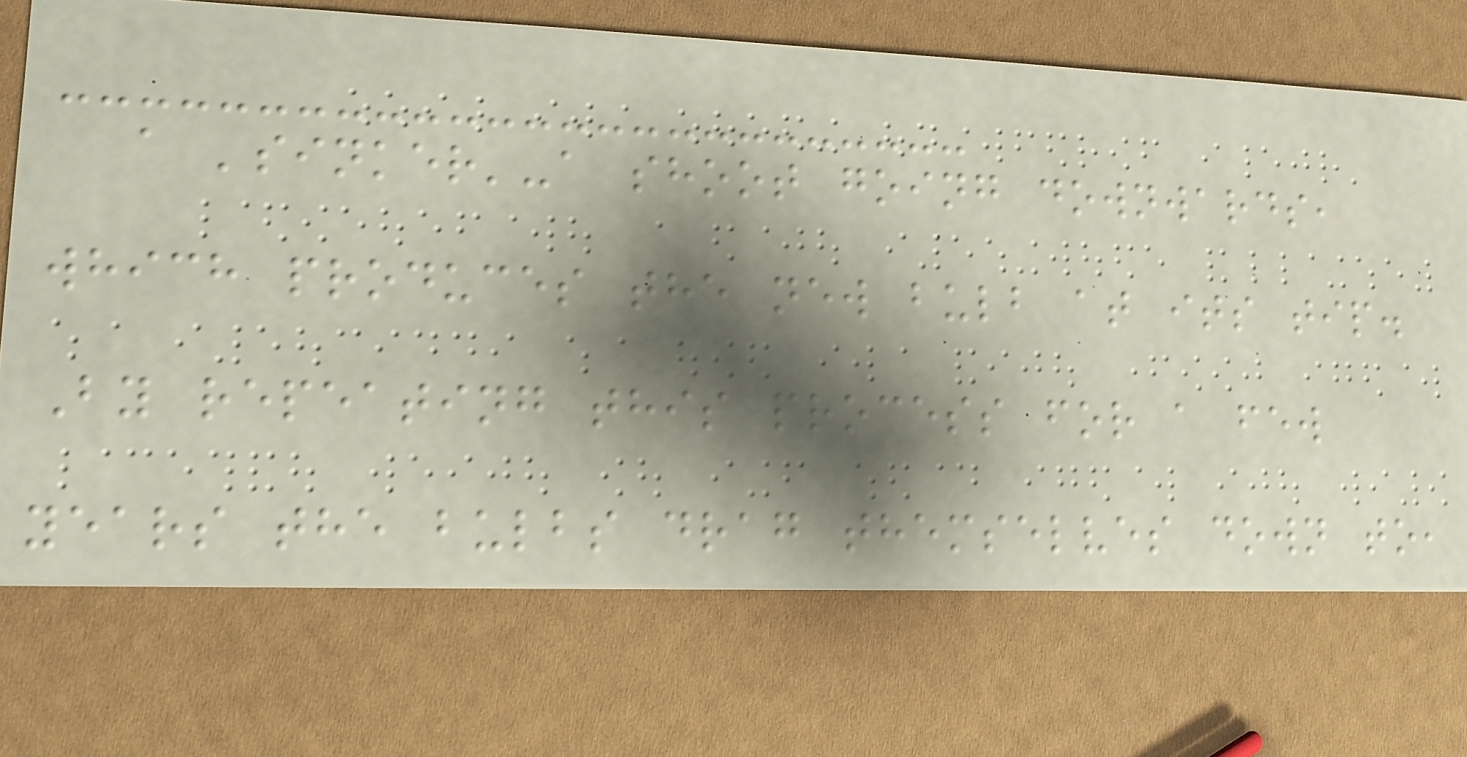a 'sinker'-a shoot going downwards,
which produces the new bulb at its tip.
By repeating this process for a few
years the bulbs drag themselves down to,
